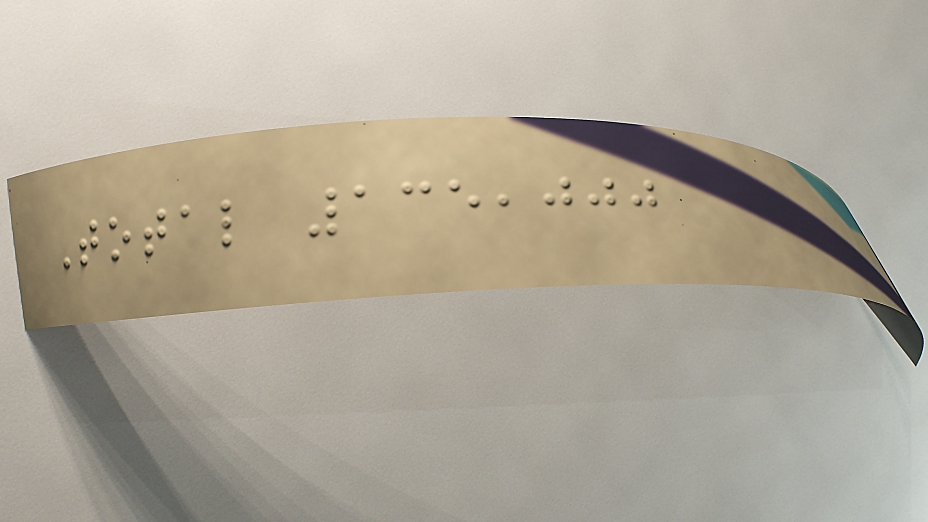Total 135,000
